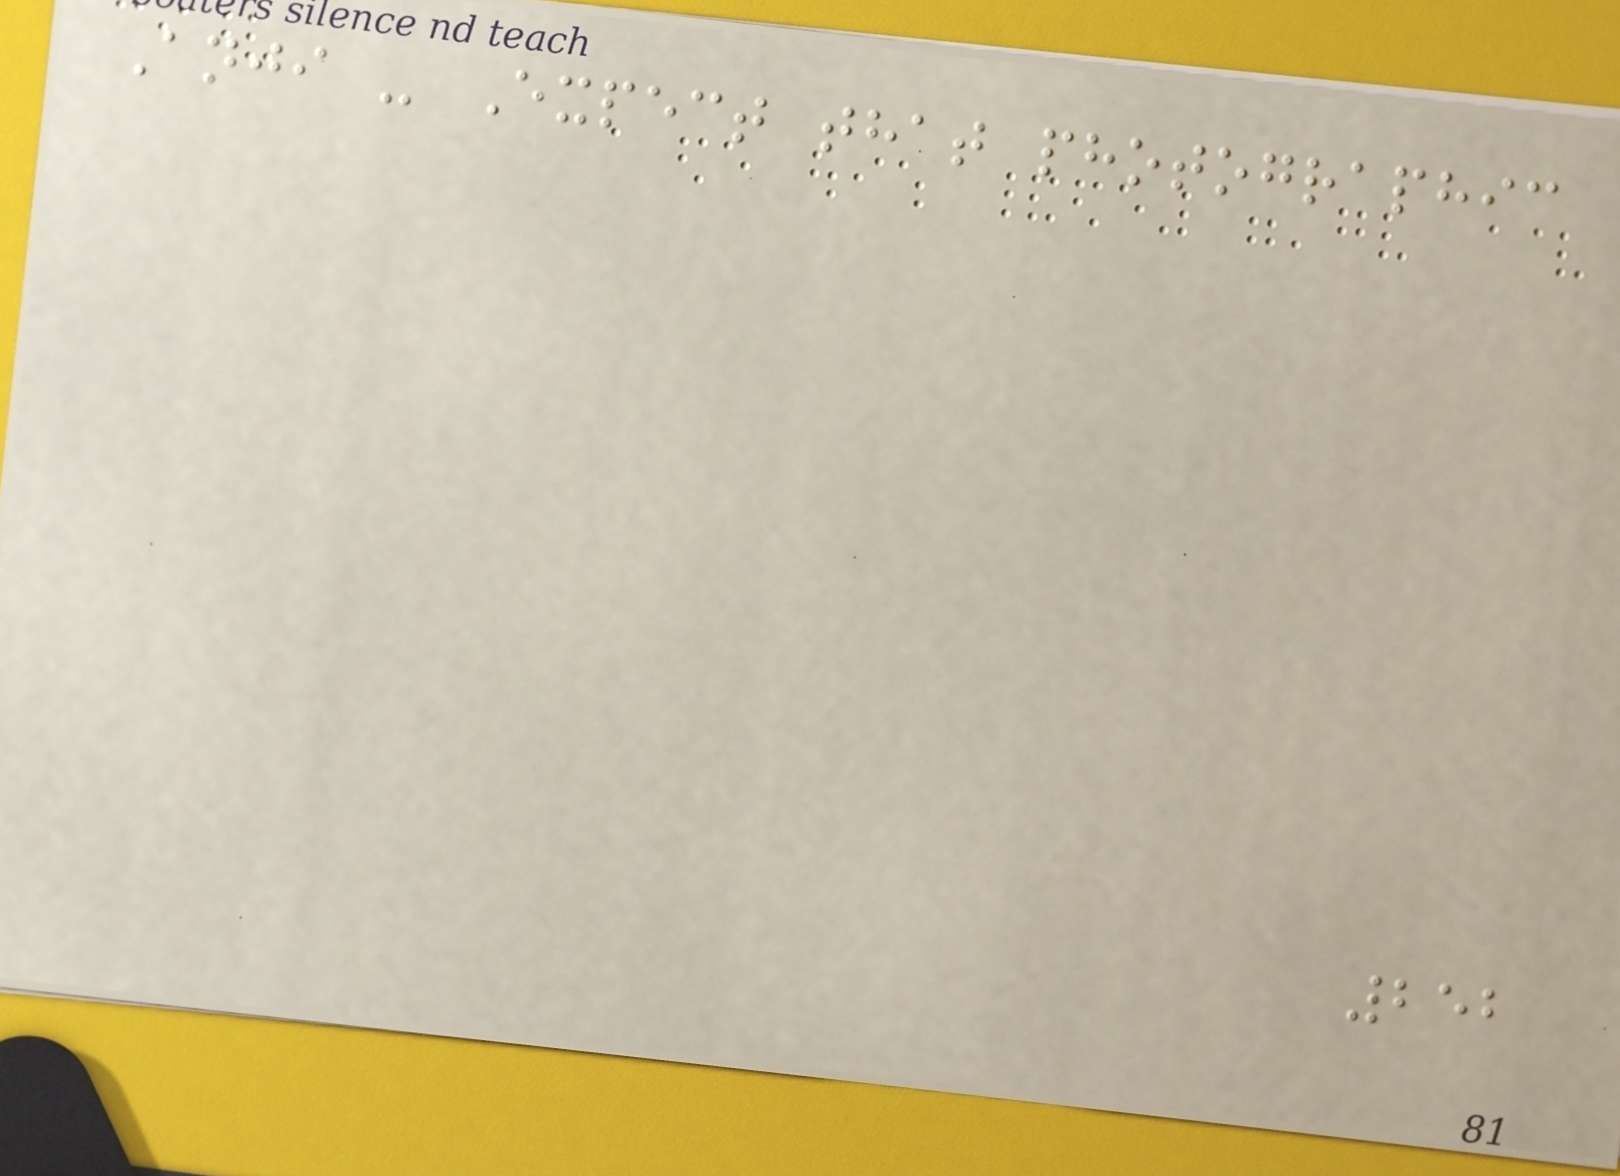Anji - Expect that photographic
252
